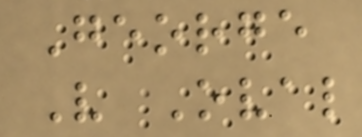George
V Oval
